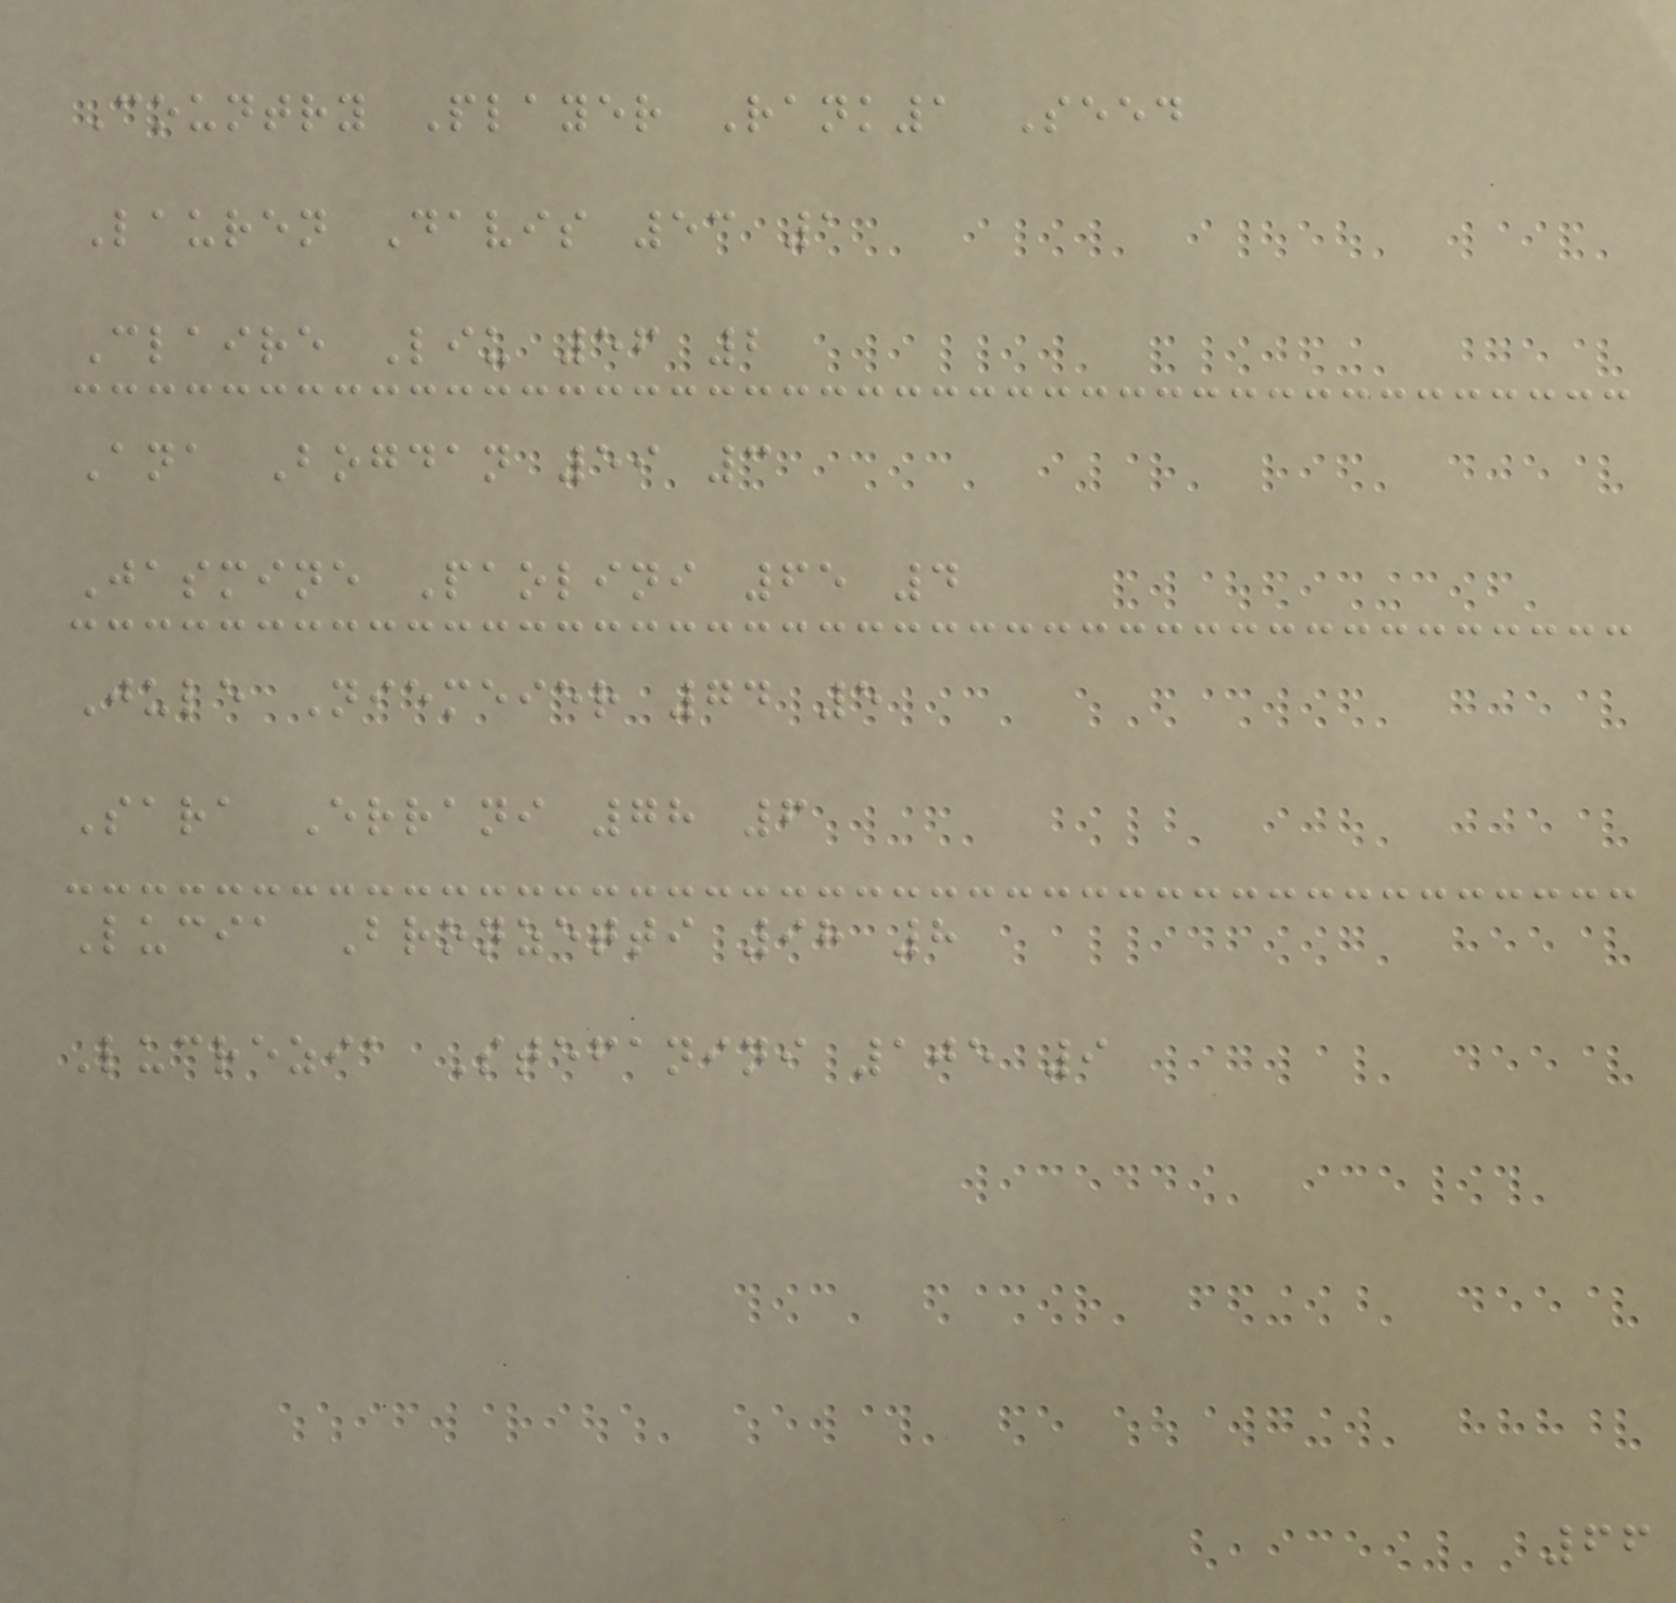Country Player Rank1 Seed
Lauren Davis 53 1
Claire Liu 56 2
Ana Bogdan 59 3
Jasmine Paolini 65 4
Jule Niemeier 74 5
Sara Errani 78 6
Lucia Bronzetti 98 8
Lucrezia Stefanini 105 9
66
